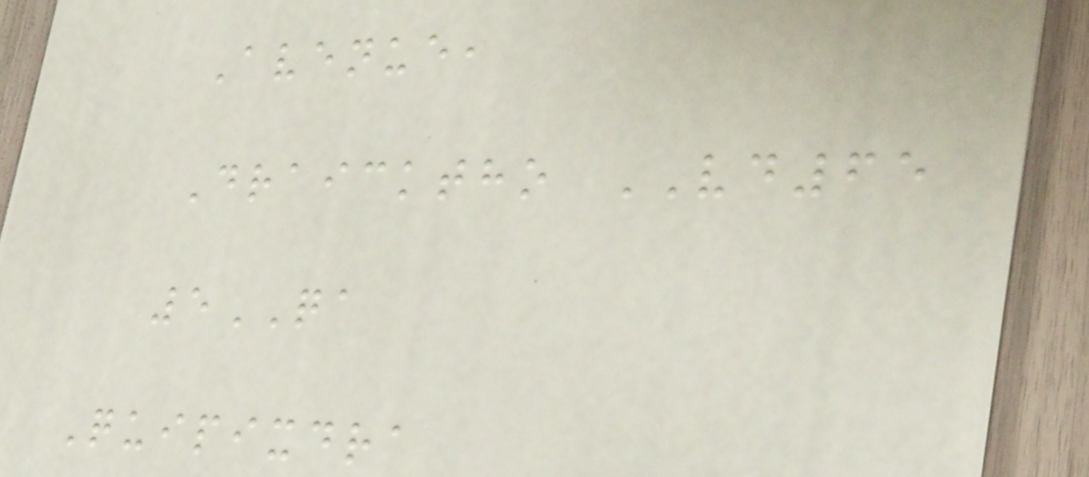Avenue,
Draicktho VD65
5QA
Quipixdra
